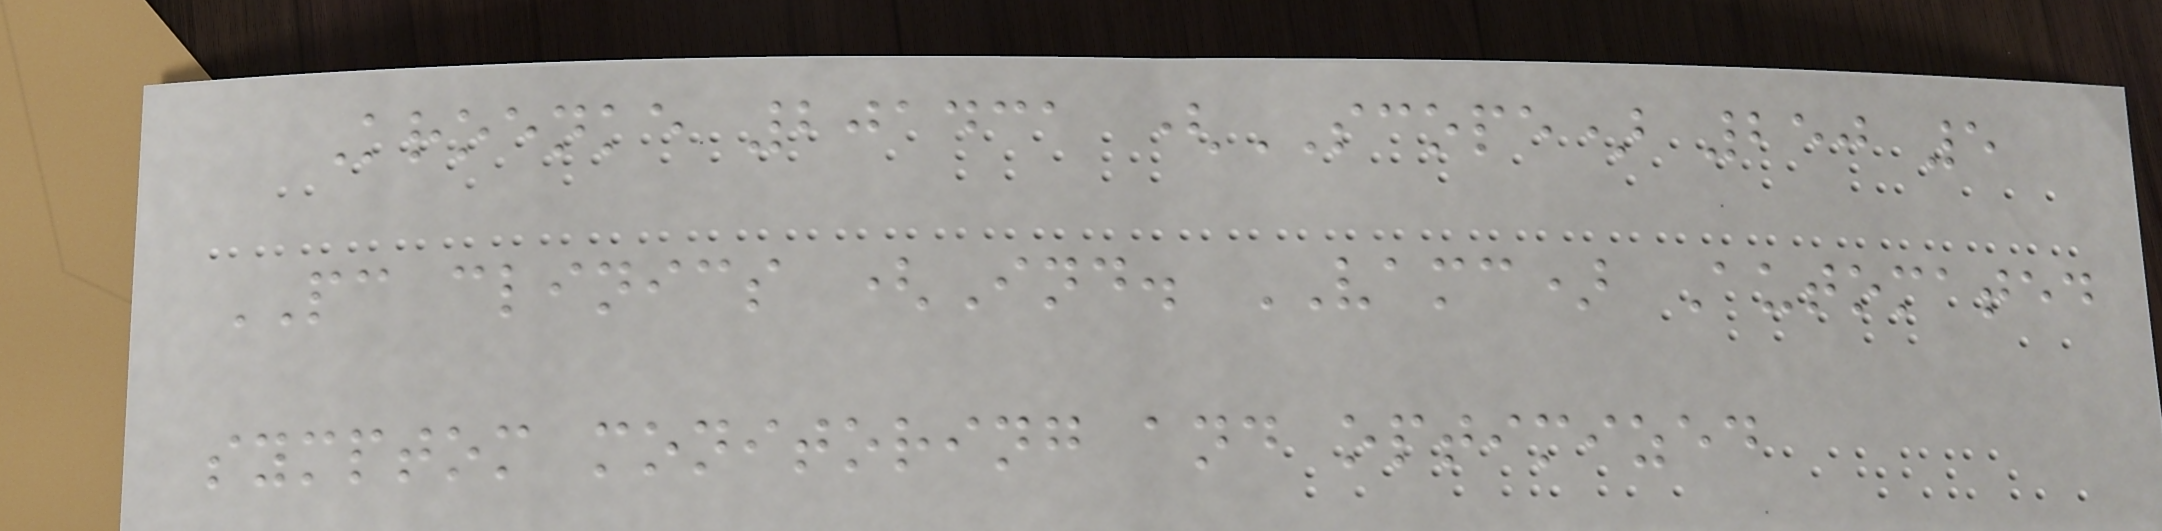Kroenke 201431 (SCOPE) 250 5
PC clinics (Ind. VAMC) Automated
symptom monitoring and optimized
